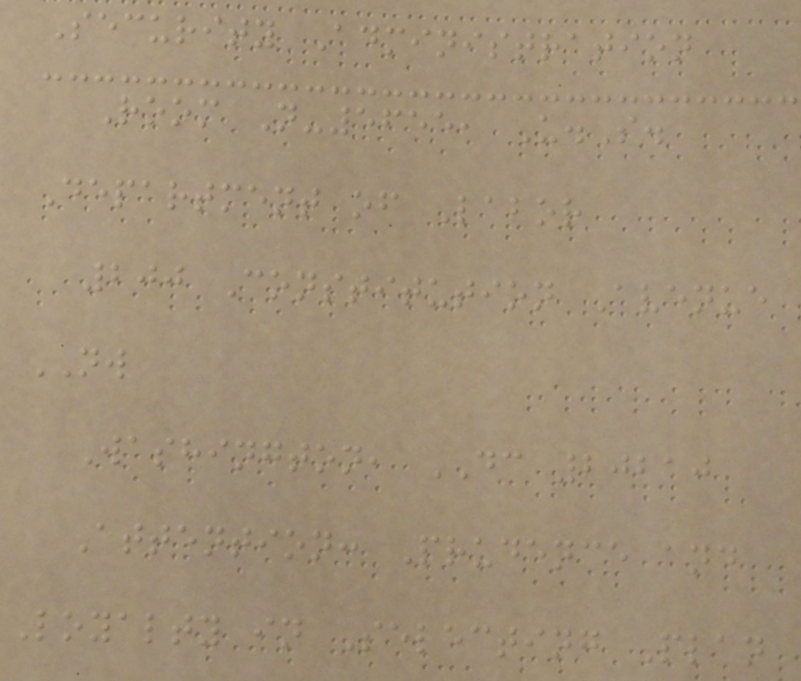Security Administration
Room N-5655, U.S.
Department of Labor
200 Constitution Avenue
NW
Washington, DC 20210
Attention: Prudence and
Loyalty in Selecting Plan
